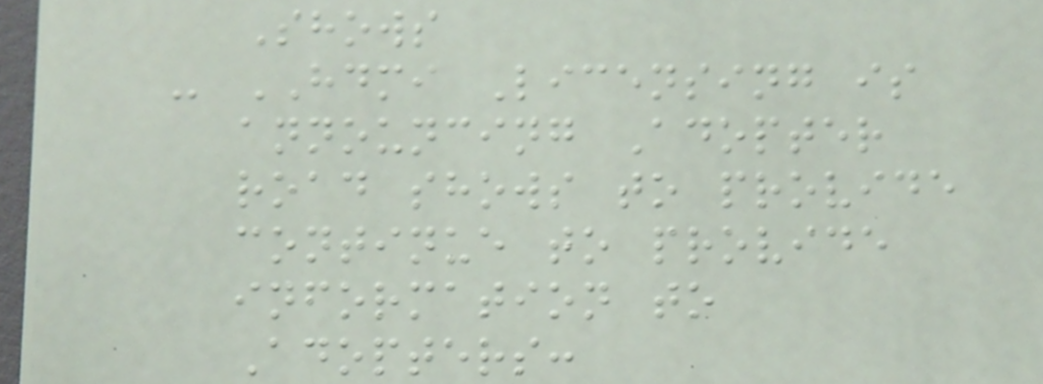Shows
- HDMI Licensing is
announcing Adopter
road shows to provide
continue to provide
information to
Adopters:
